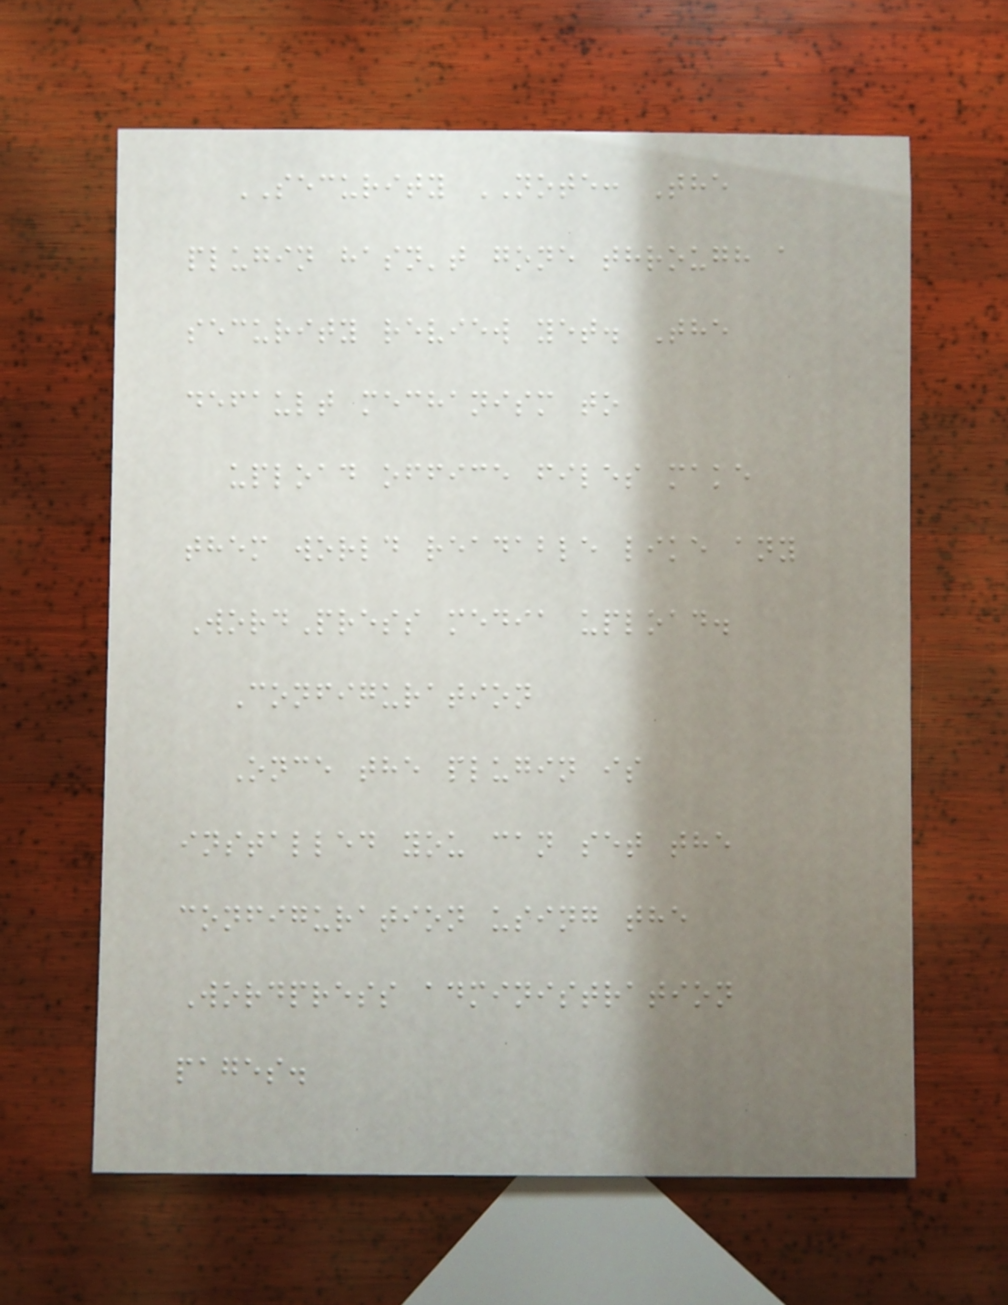SECURITY NOTE: The
plugin hasn't gone through a
security review yet. The
default mechanism to
upload office files make
them world readable like any
WordPress media upload.
Configuration
Once the plugin is
installed you can set the
configuration using the
Wordpress administration
pages.
